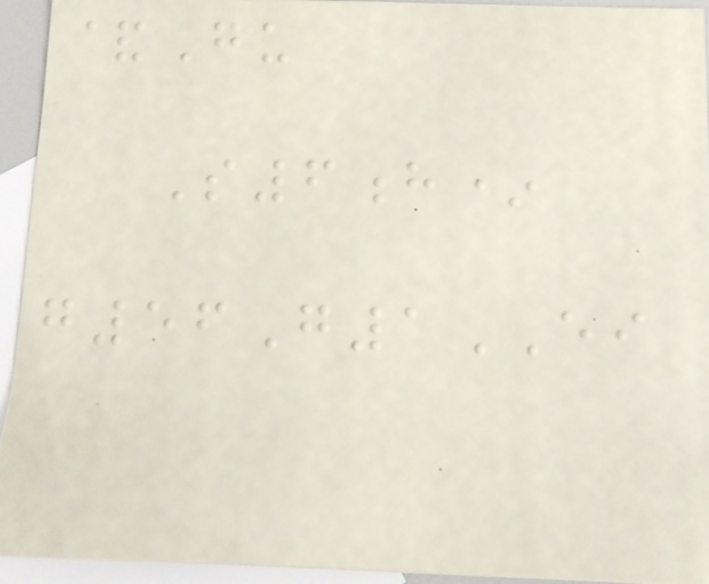&Gu
S6h*
g56G1EI
